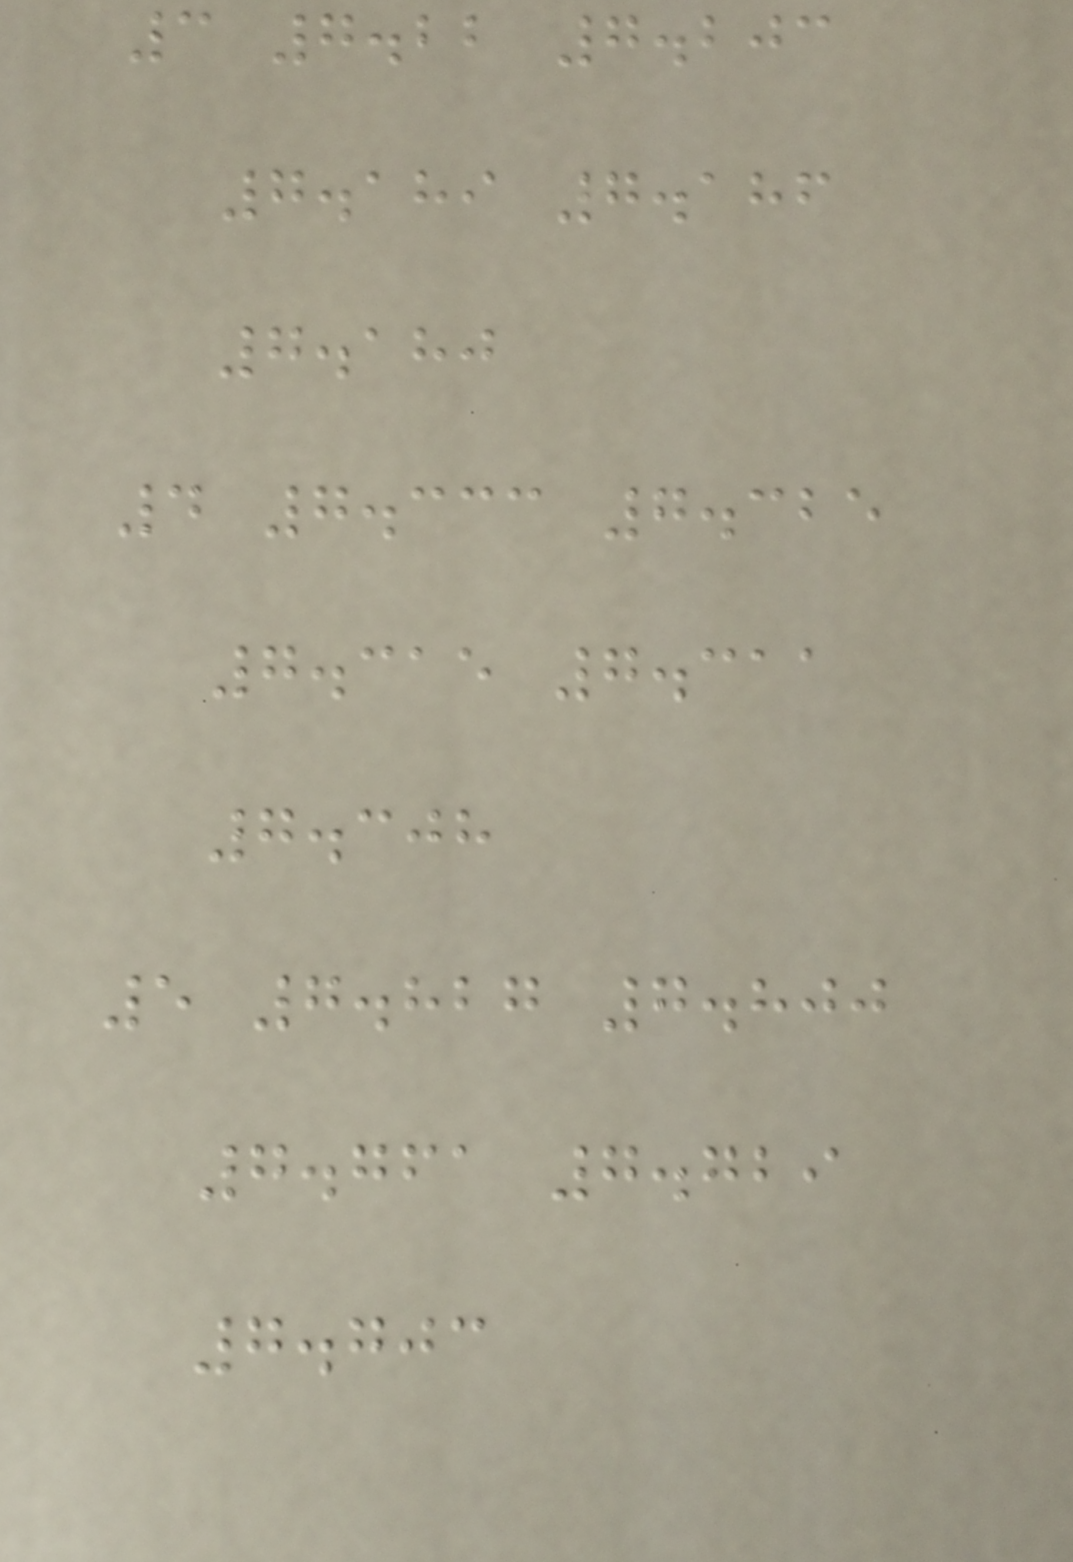3 7.22 7.203
7.189 7.186
7.180
4 7.333 7.325
7.315 7.311
7.308
5 7.827 7.800
7.761 7.729
7.703
